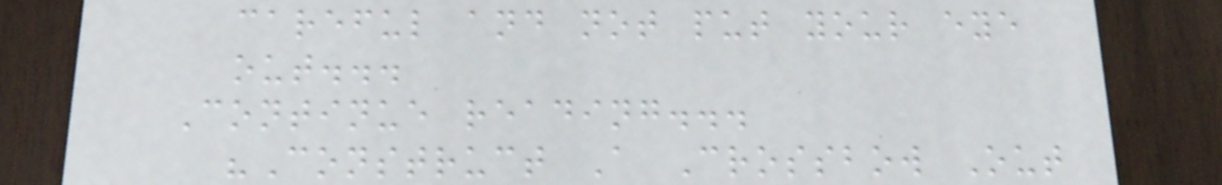careful and not put your eye
out...
Continue reading...
"Construct A Crossbow Out
